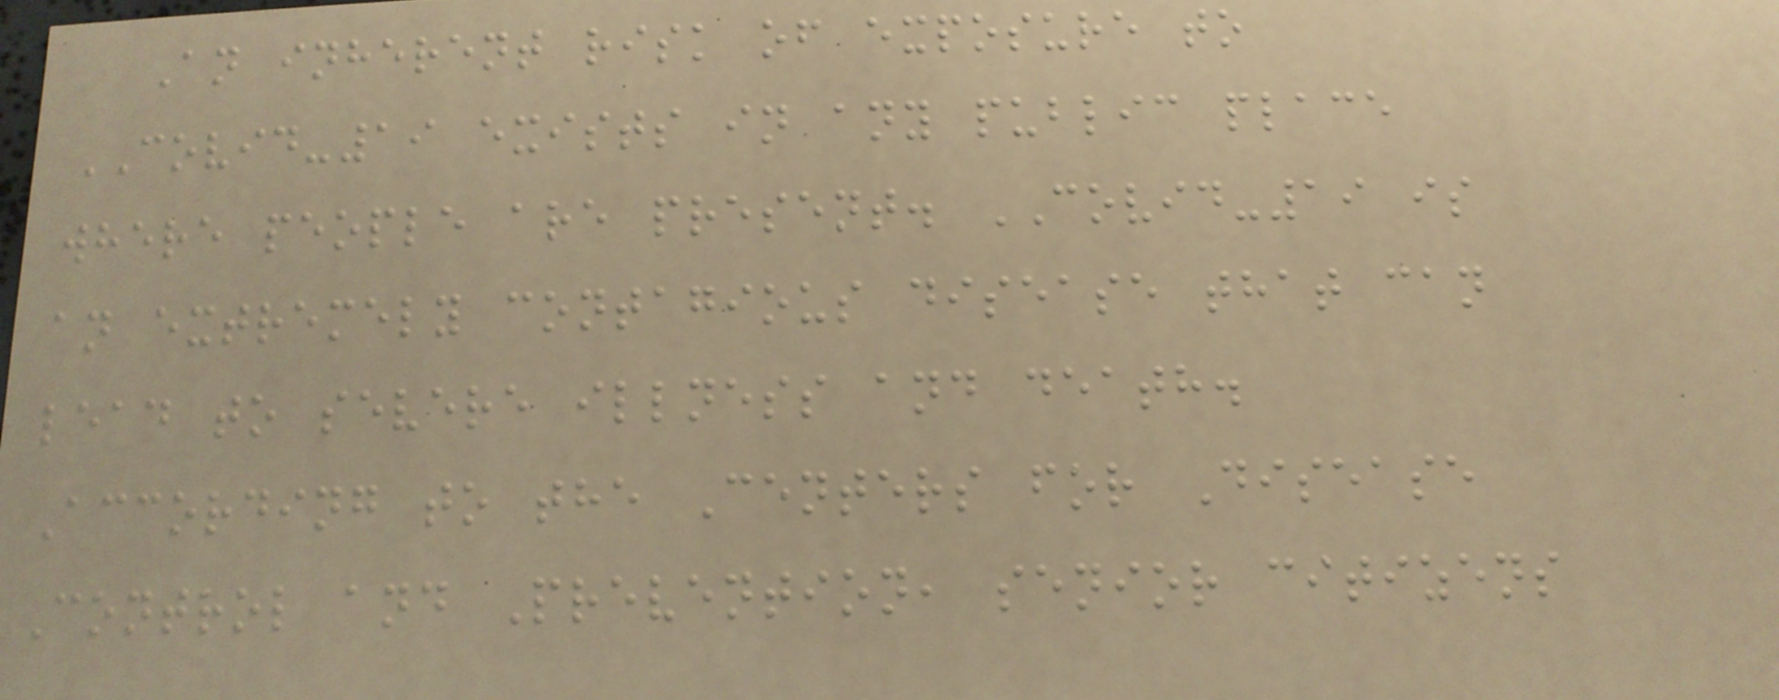An inherent risk of exposure to
COVID-19 exists in any public place
where people are present. COVID-19 is
an extremely contagious disease that can
lead to severe illness and death.
According to the Centers for Disease
Control and Prevention, senior citizens
